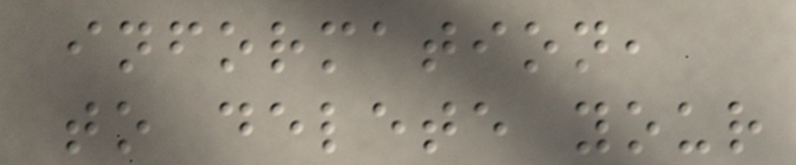information,
to delete your
